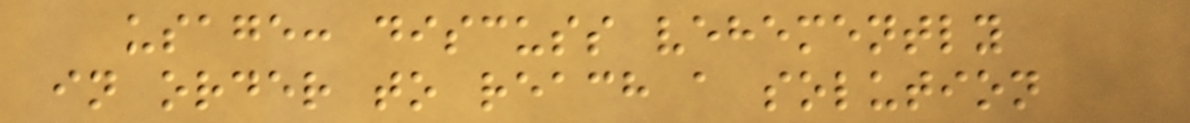usage: discuss vehemently
in order to reach a solution
